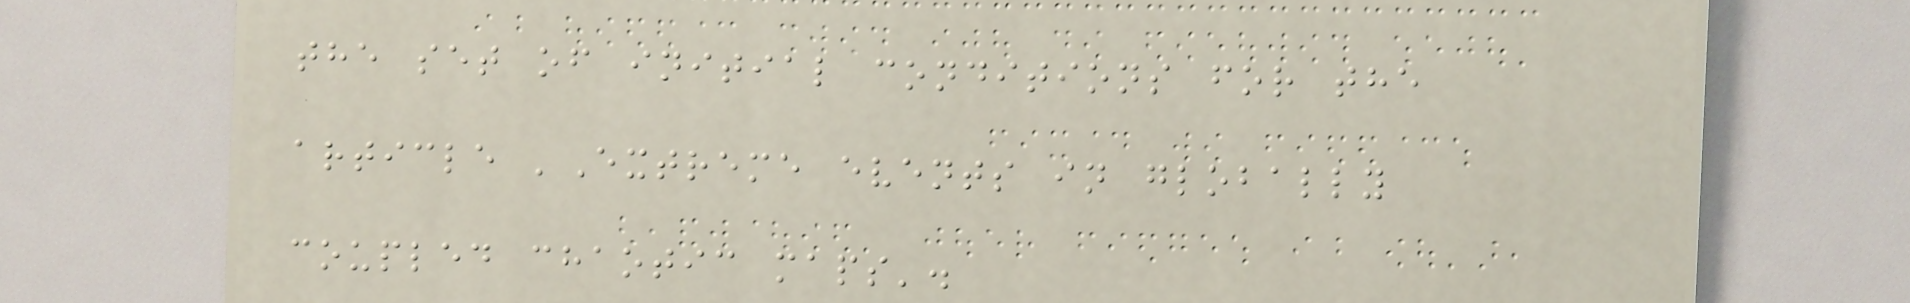the set of initial conditions for the
article 'Extreme events in globally
coupled chaotic maps'.
